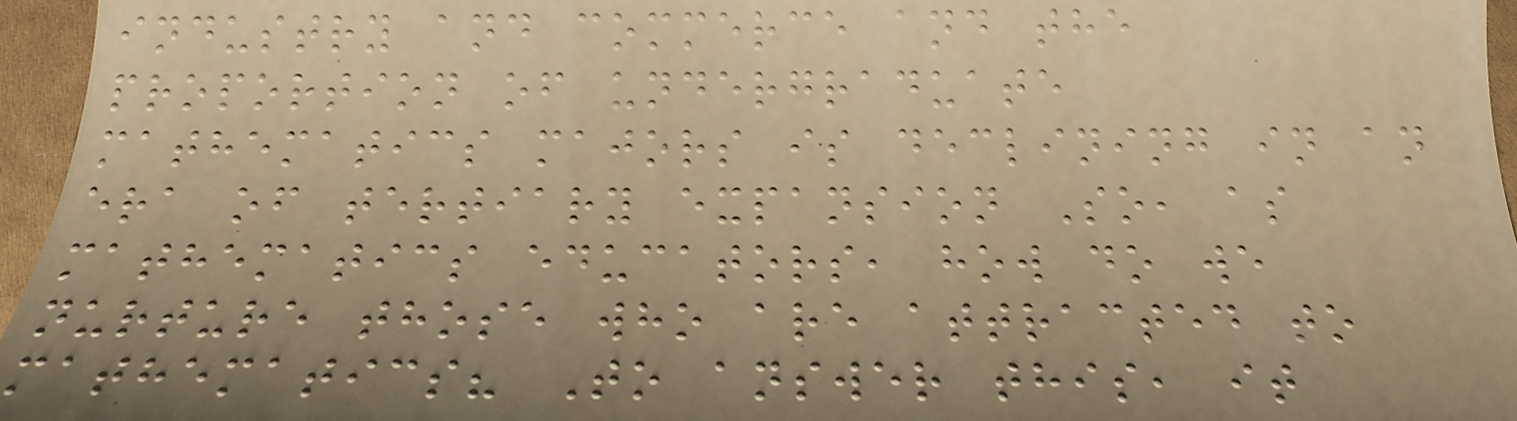industry and commerce and the
proportion of undergraduate
mathematics majors is declining in an
era of tertiary expansion So, as
mathematics educators, how do we
nurture those who are attracted to
mathematics? To answer this, it
